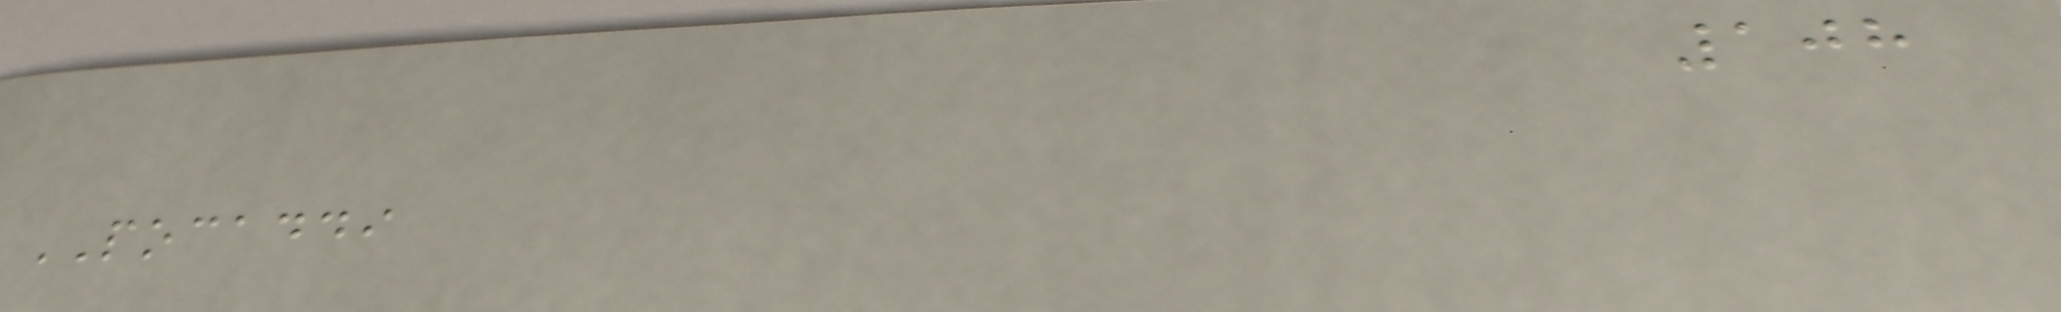108
POCADDI
